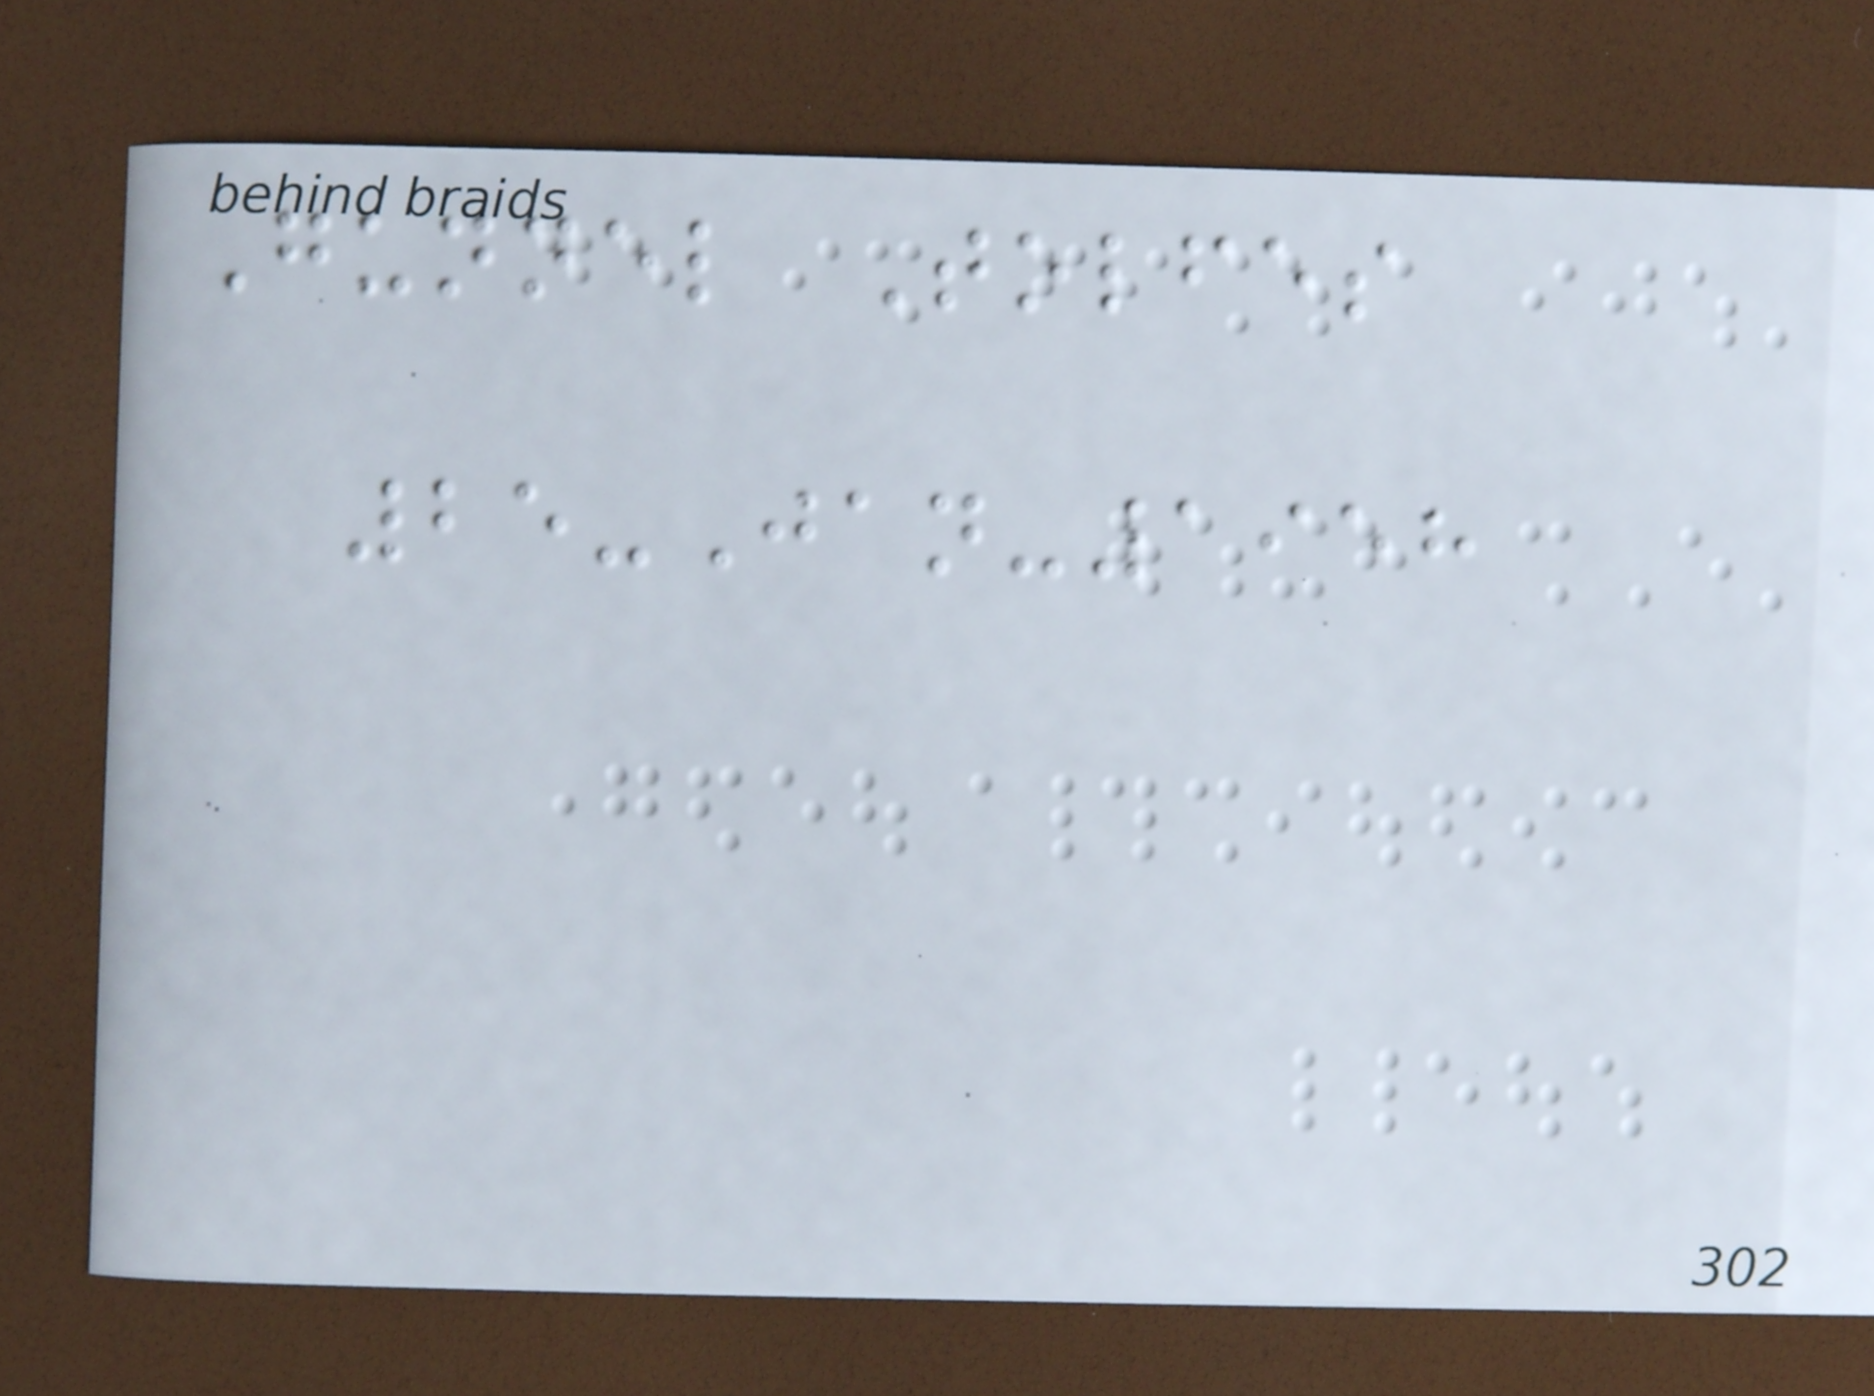Gunnel Tolfes
25-Jan-1958
